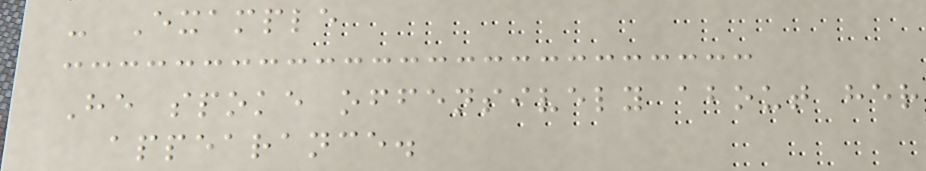- Example
He spoke offensively about her
appearance.
